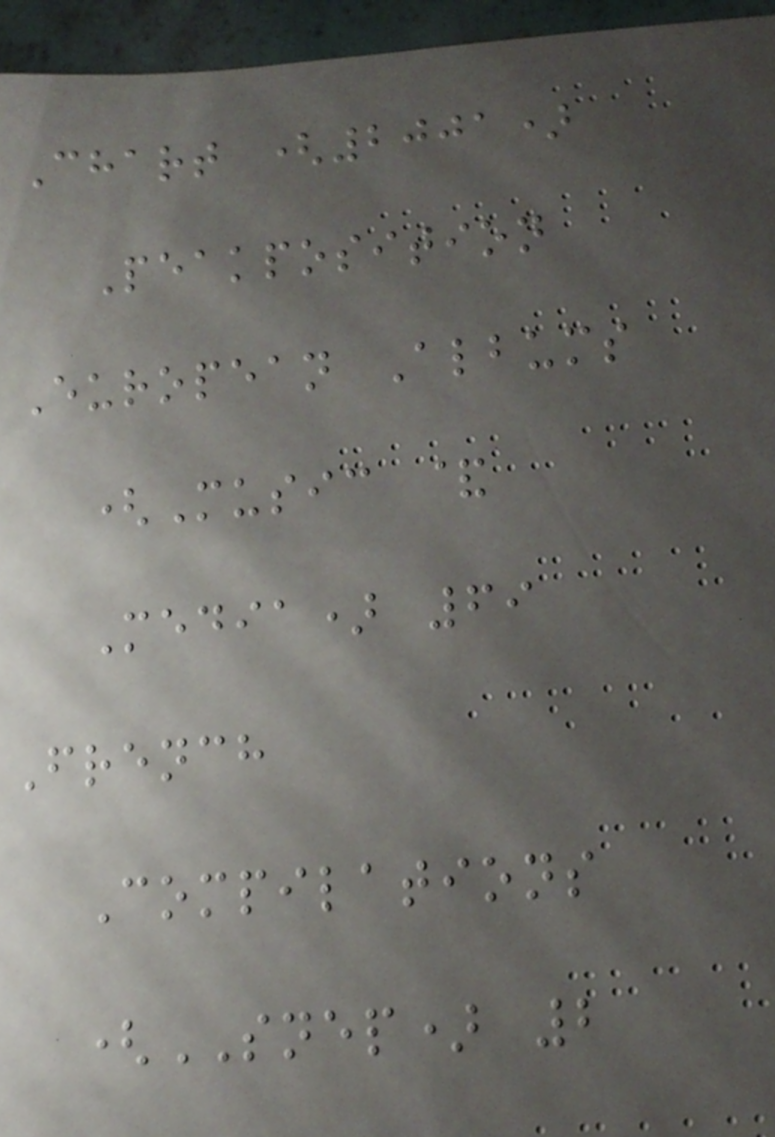Chart (2001)
Peakposition
European Albums
(Music &
Media) 69
French
Compilations
(SNEP) 2
